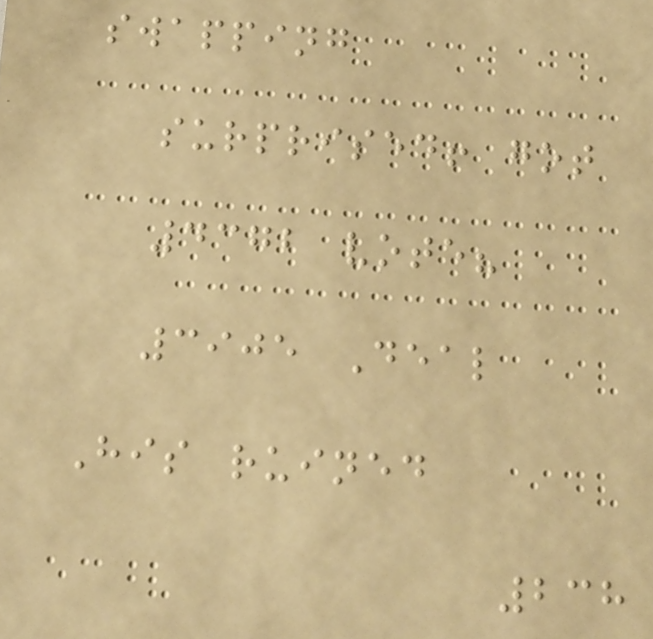swapping
surprised! got
4372 vote?
3905 Deal
His ruined
238
